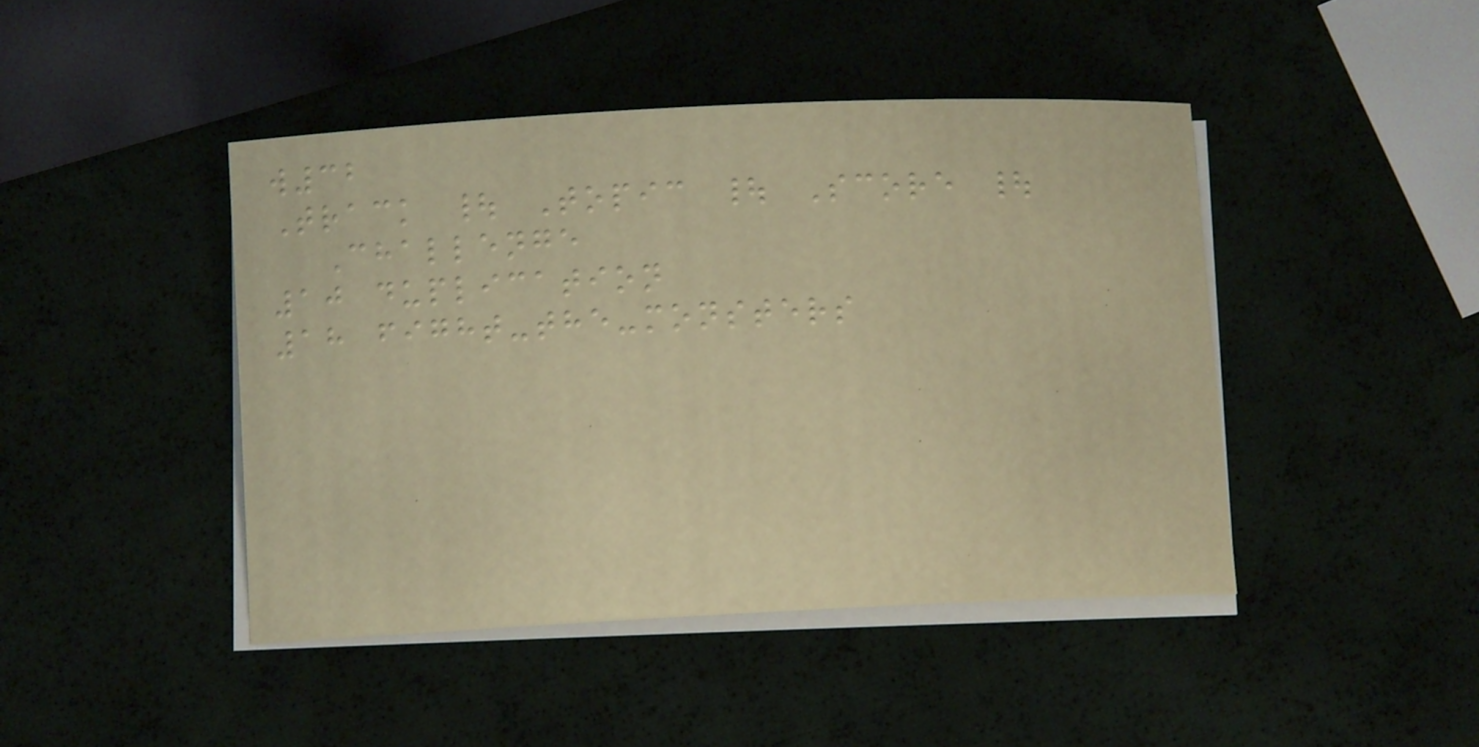w32
Track | Topic | Score |
Challenge
10 duplication
18 fight-the-monsters
